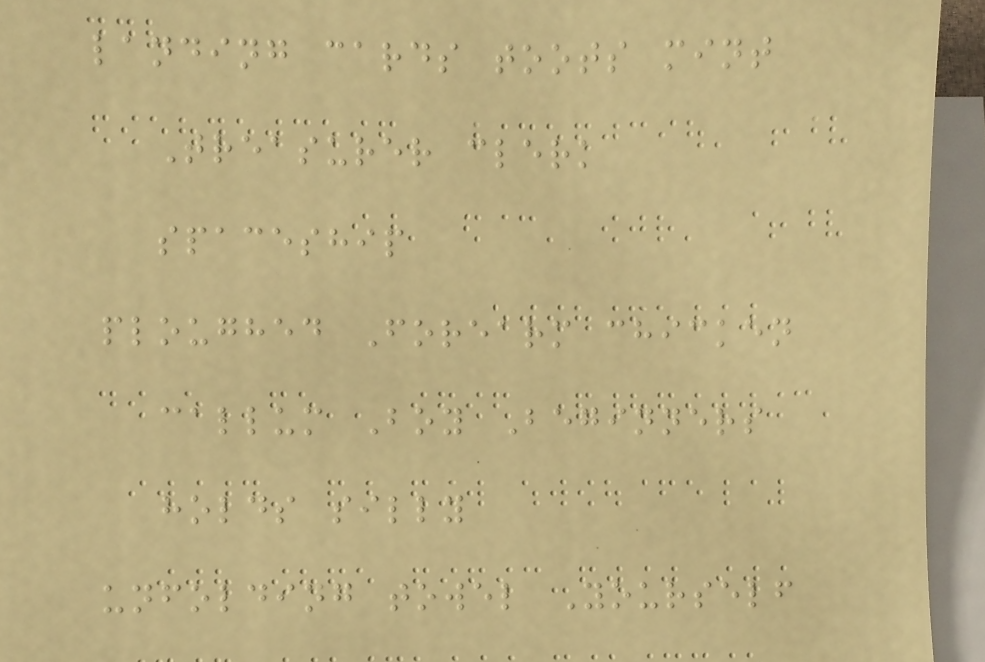landing cards toots mint
Treasurer clerk
spaceship
ploughed Forearm chicken
callum Boy Beginners
holds silly
unfolding towel Yourself
